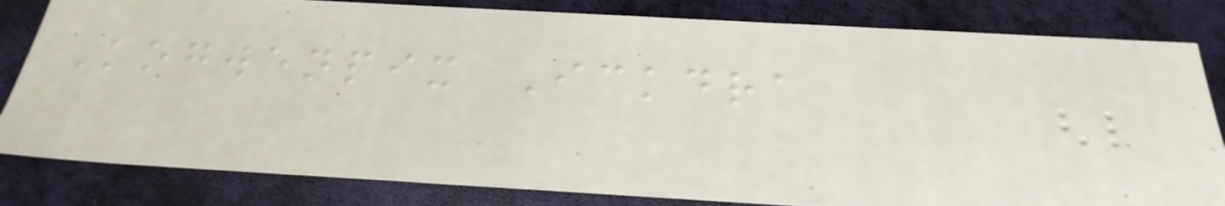Kogwenpix Ickdra
